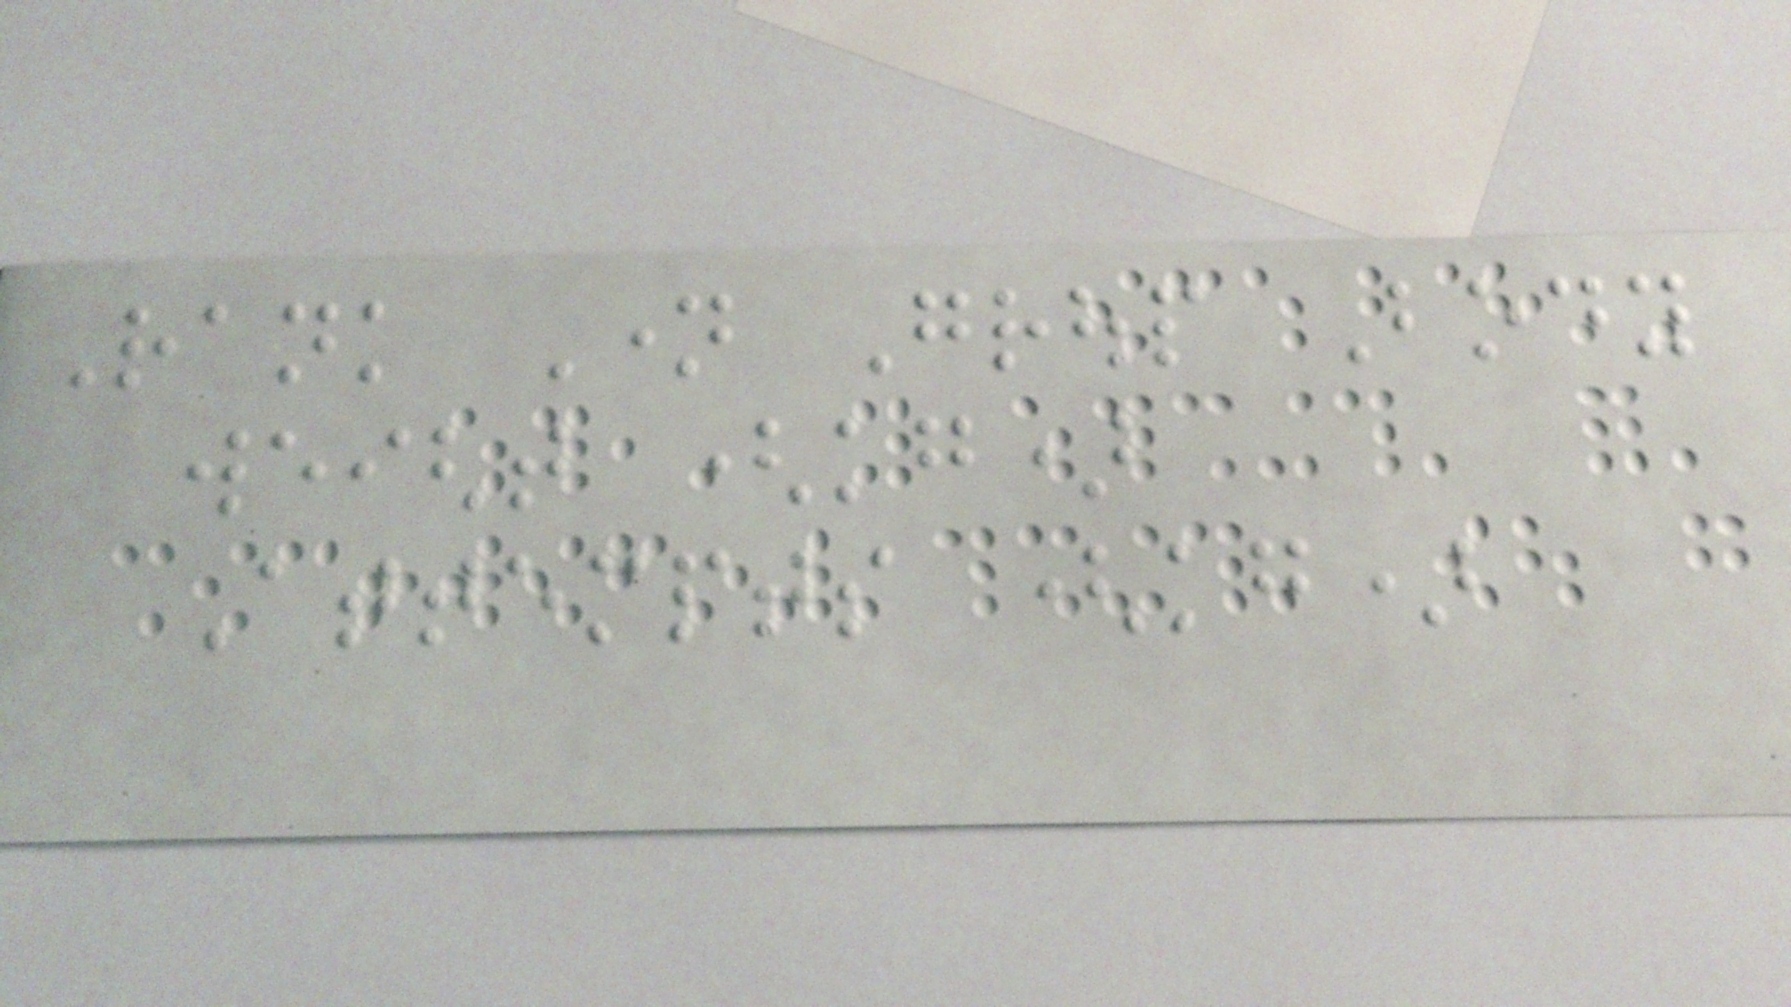Rank Name Group Body
weight (kg)
Attempts (kg)
